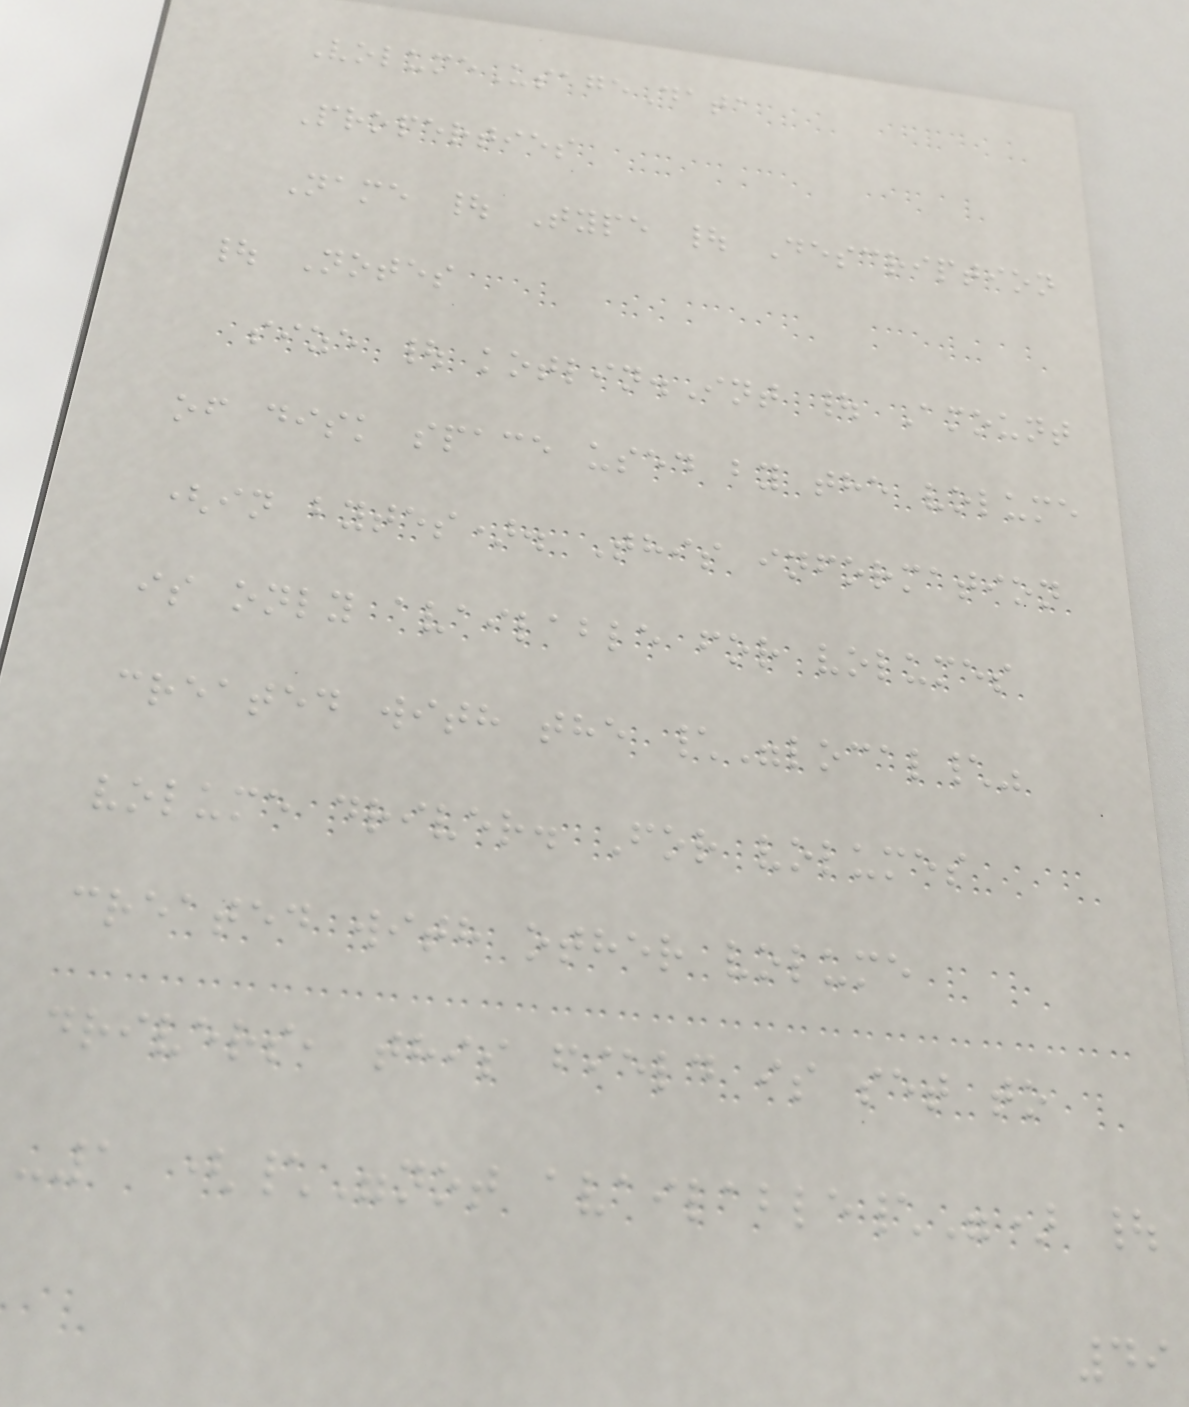VolumeUsageData
Properties
Name | Type | Description
| Notes
size | kotlin.Int | Amount
of disk space used by the volume
(in bytes). This information
is only available for volumes
created with the \"local\"
volume driver. For volumes
created with other volume
drivers, this field is set to
-1 (\"not available\") |
49
